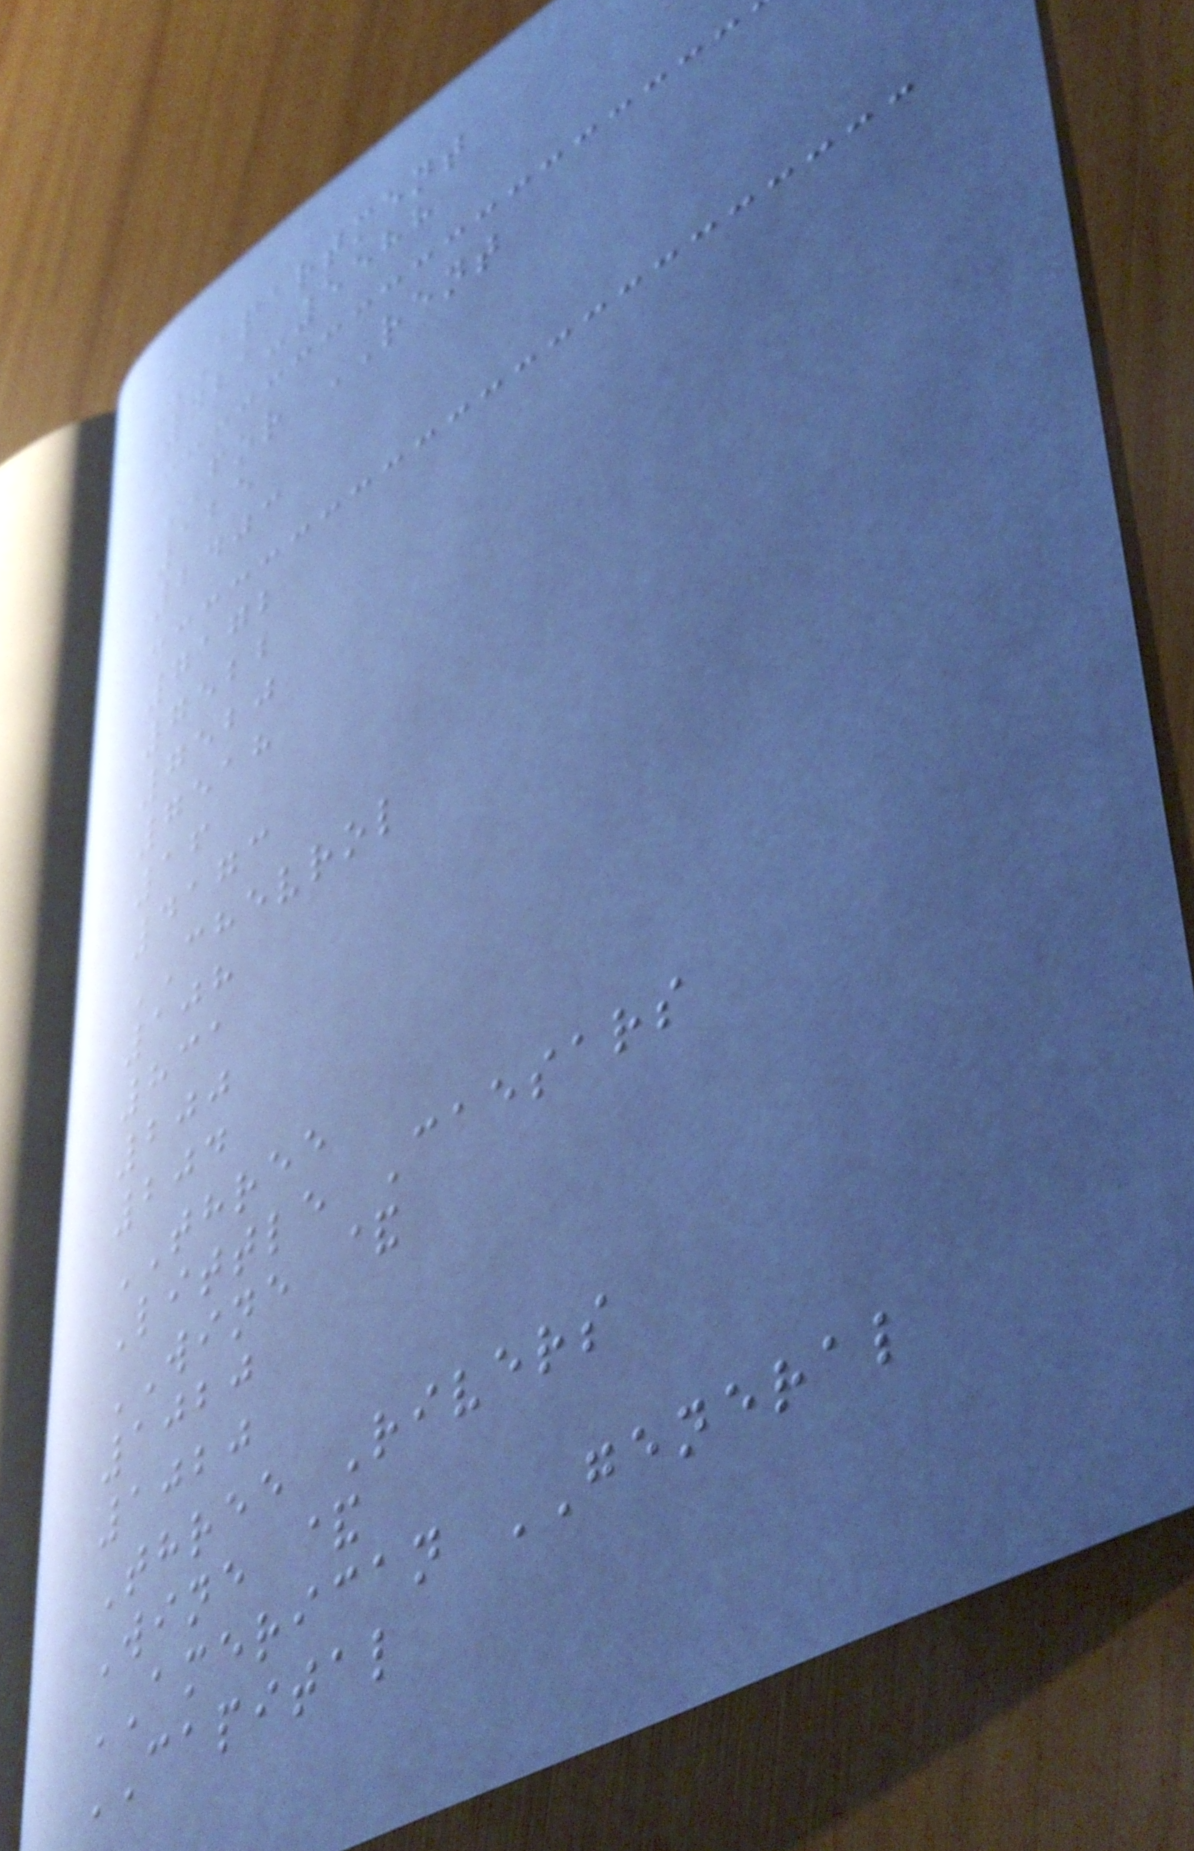APARTMENT
421-5588
FOR RENT
125
2403
7172
7522
7520
7518
16
4173
CHEVROL
108
831
200
204
THREE
Little Caesars
WINE &
1020
1020
Three Rivers
Wine &
AMERICAN GENERAL
CAPITAL
